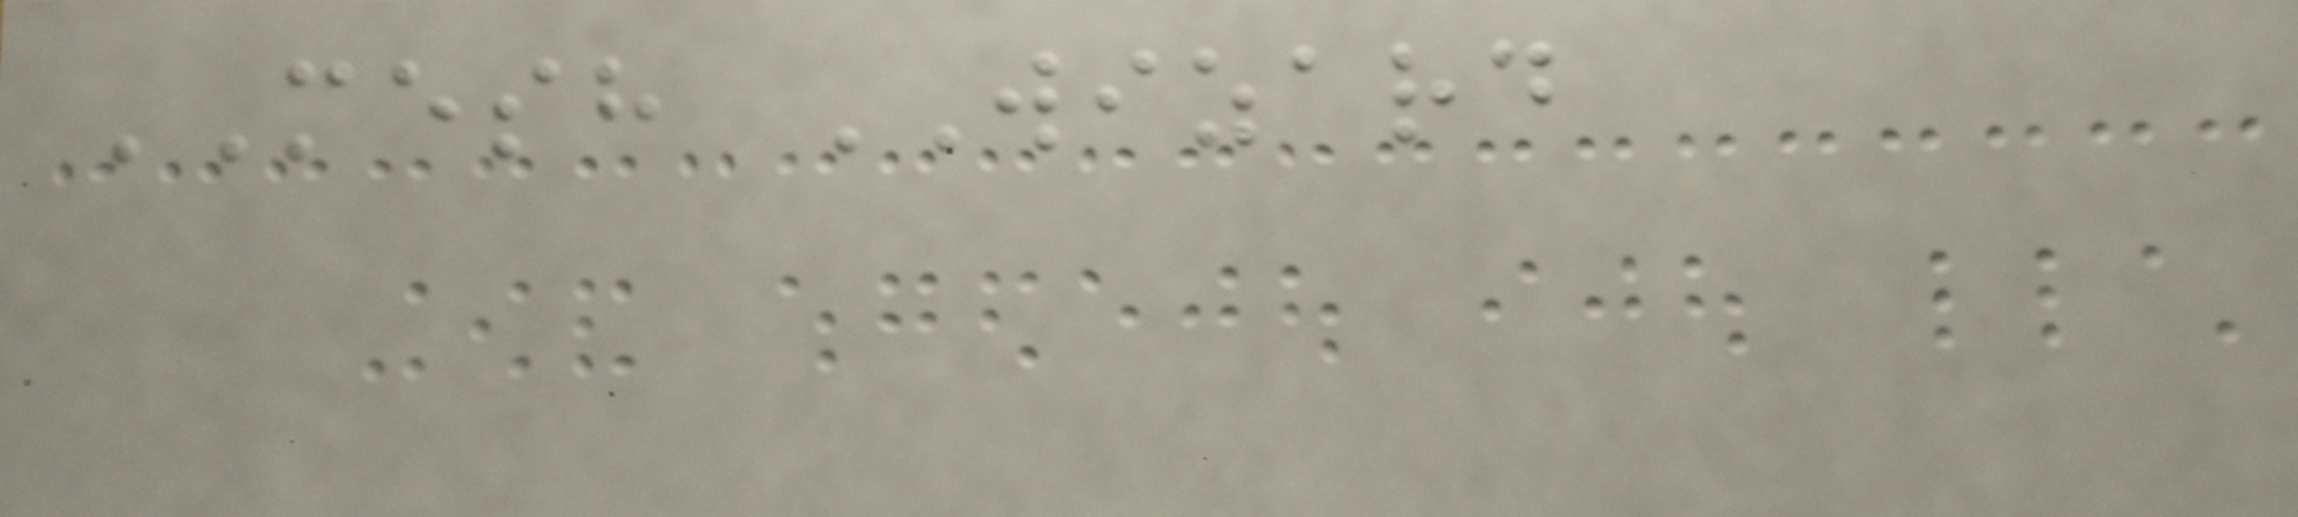MESH WIZARD
